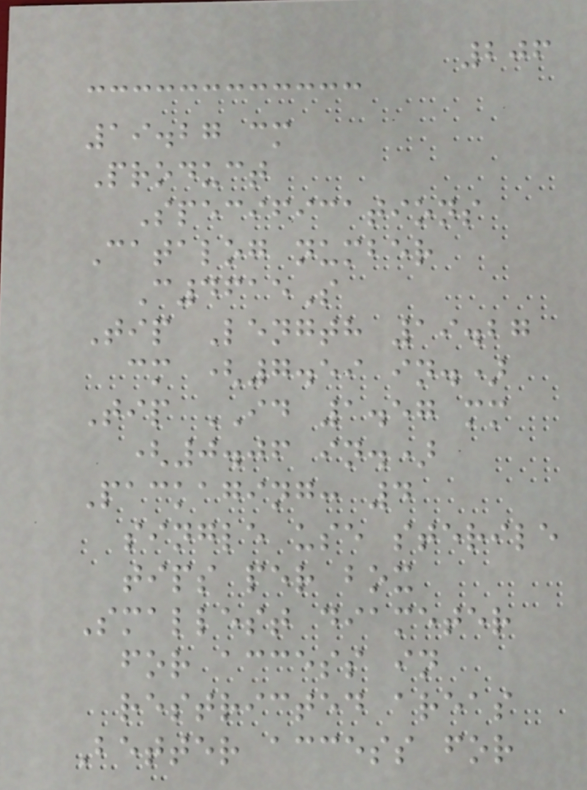206
19.27 cm
Product
Specifications
Catalog number
C4615S
Tip Length 19.27
cm (7.59 in.)
Tip ID 1.57 mm
(0.06 in.)
Packaging: 4
single use sterile
tips per box
Smallest diameter
for access in
restricted areas
Better access for
